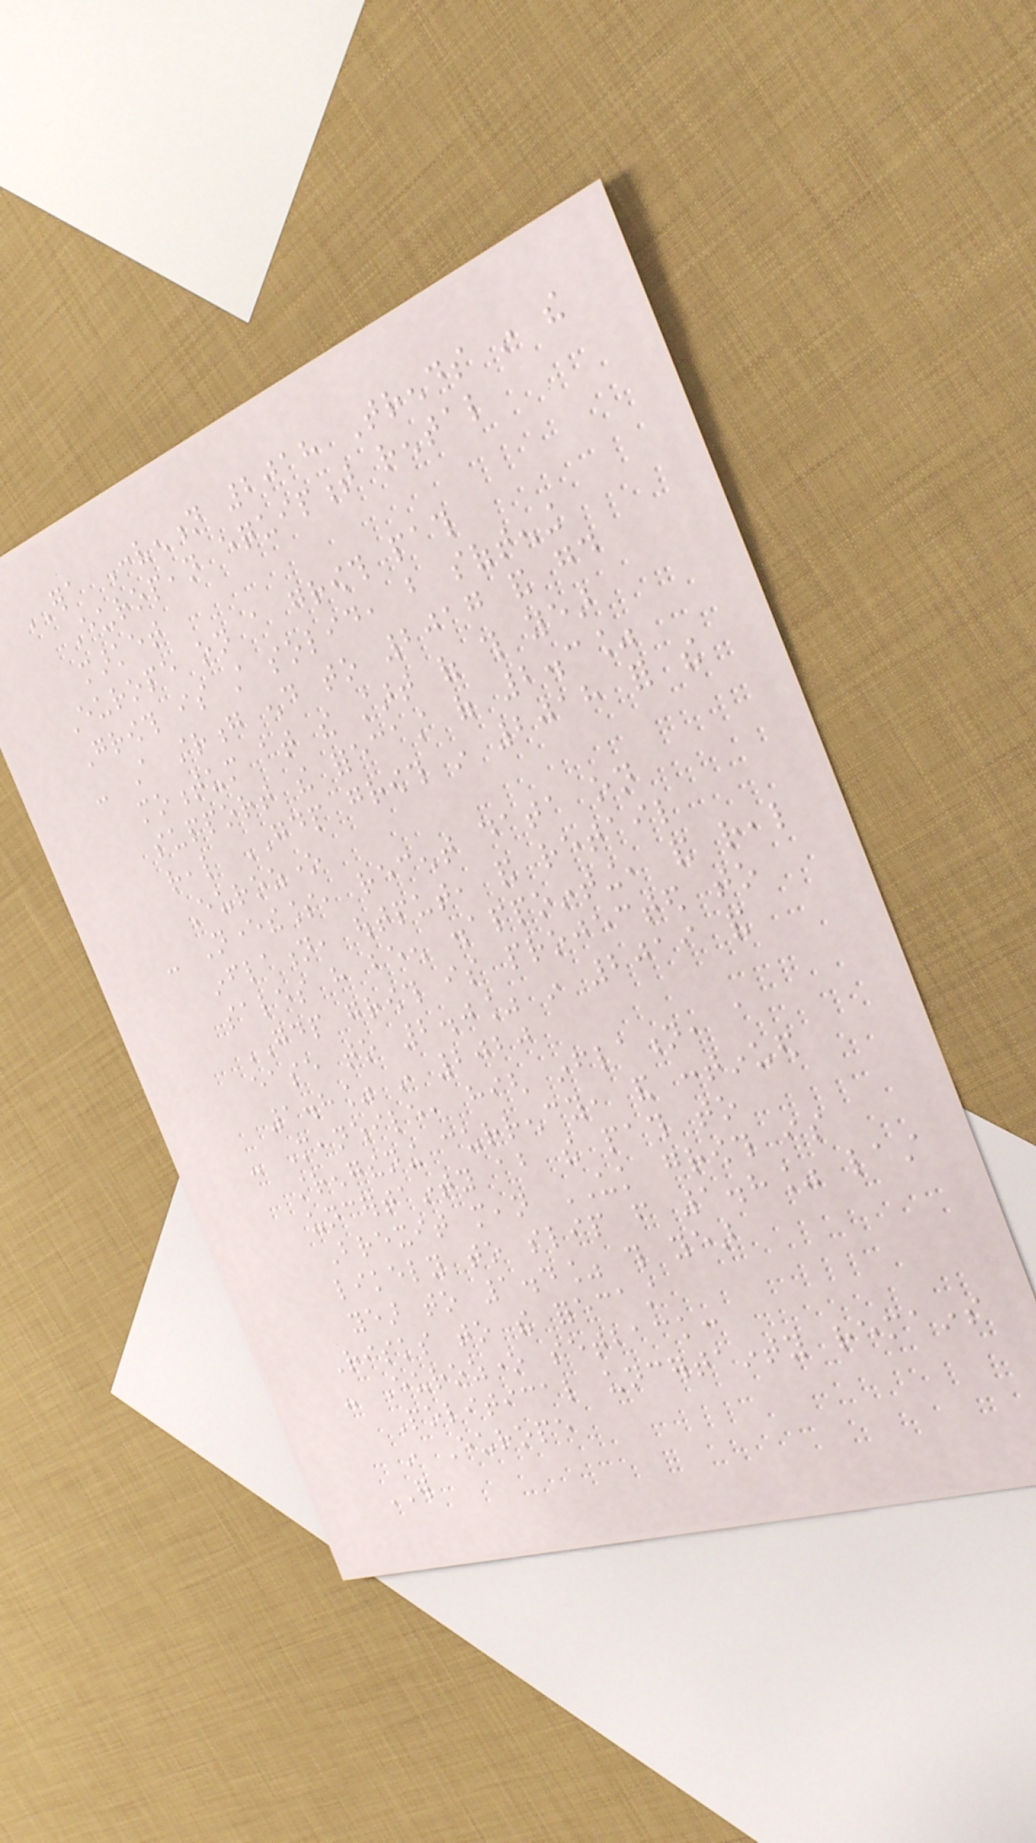ERA Convention 2018 Trends in the
European equipment rental
market
Europe on a growth path
Growth is still solid, but softening
- A strong end to 2017 and good
momentum at the start of this year
support the forecast of 2.3%
real GDP growth in 2018 for the
Eurozone
- Nevertheless, recent data on
inflation, output, and retail
sales have been disappointing, and real
GDP growth is projected to
ease to 2.0% in 2019 and
1.8% in 2020
- Meanwhile, high inflation, a
strengthening currency, and continued
uncertainty about the path to
Brexit mean UK growth is
likely to slip from 1.8% last
year to 1.4% this year
Risks to the forecast
- Eurozone setback:
Political uncertainty remains
in Europe
ER
